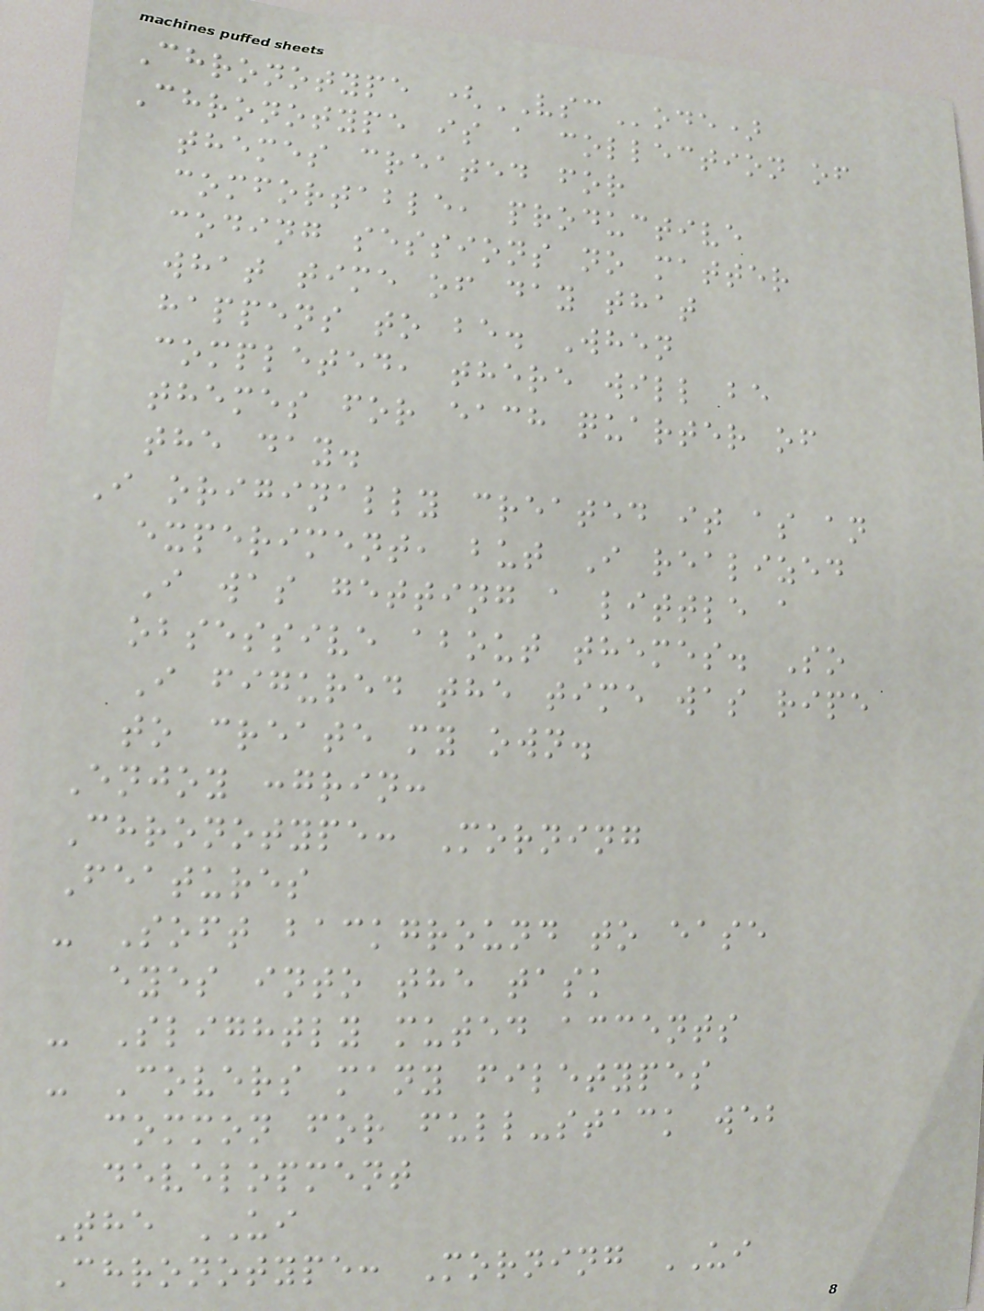Chronotype (VSCode)
Chronotype is a collection of
themes created for
comfortable, productive
coding sessions no matter
what time of day that
happens to be. When
completed, there will be
themes for each quarter of
the day.
I originally created it as an
experiment, but I realized
I was getting a little a
obsessive about themes. So
I figured the time was ripe
to create my own.
Enjoy :grin:
Chronotype: Morning
Features
- Soft background to ease
eyes into the task
- Slightly muted accents
- Covers many filetypes
common for full-stack web
development
The UI
Chronotype: Morning UI
